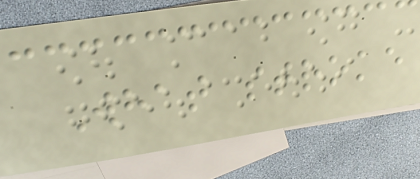What stroke
